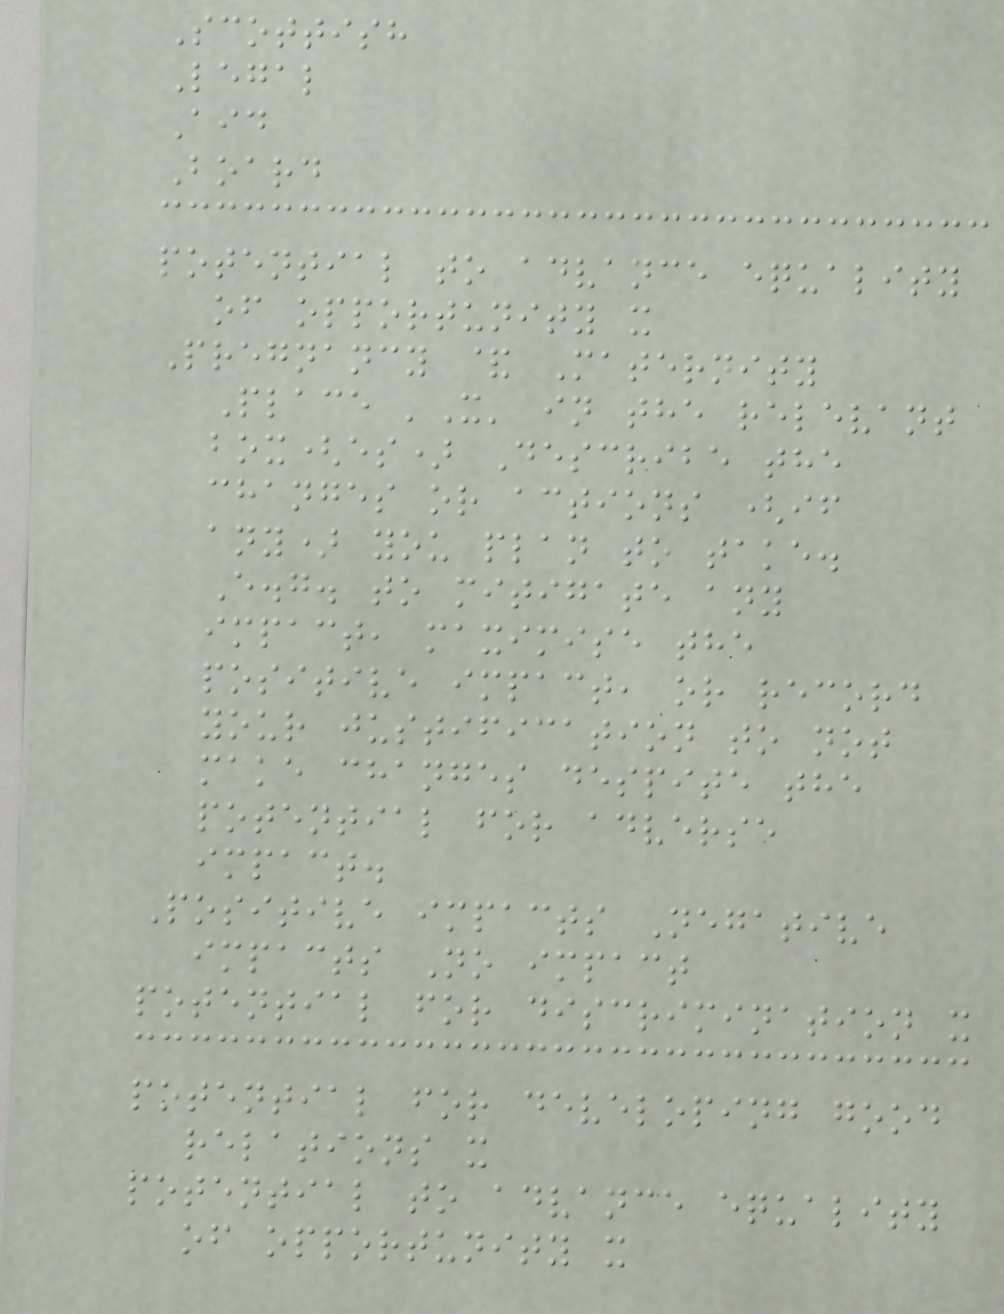Scottish
Legal
Aid
Board
potential to advance equality
of opportunity x
Pregnancy & Maternity
Place 'X' in the relevant
box(es) Describe the
changes or actions (if
any) you plan to take.
E.g. to mitigate any
impact, maximise the
positive impact, or record
your justification to not
make changes despite the
potential for adverse
impact.
Positive impacts Negative
impacts No impact
potential for discrimination x
potential for developing good
relations x
potential to advance equality
of opportunity x
